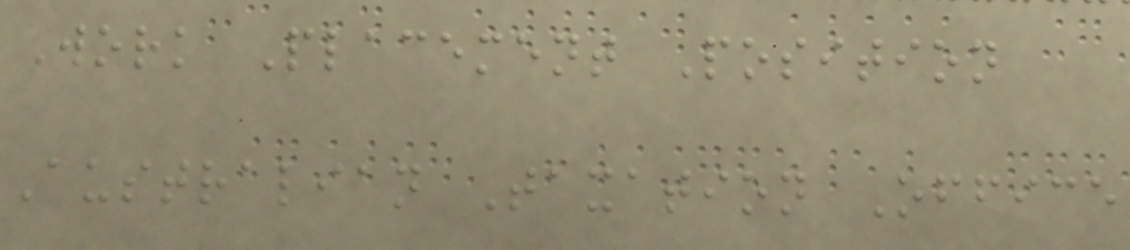Work Placement Position
Australian Taxation Office
